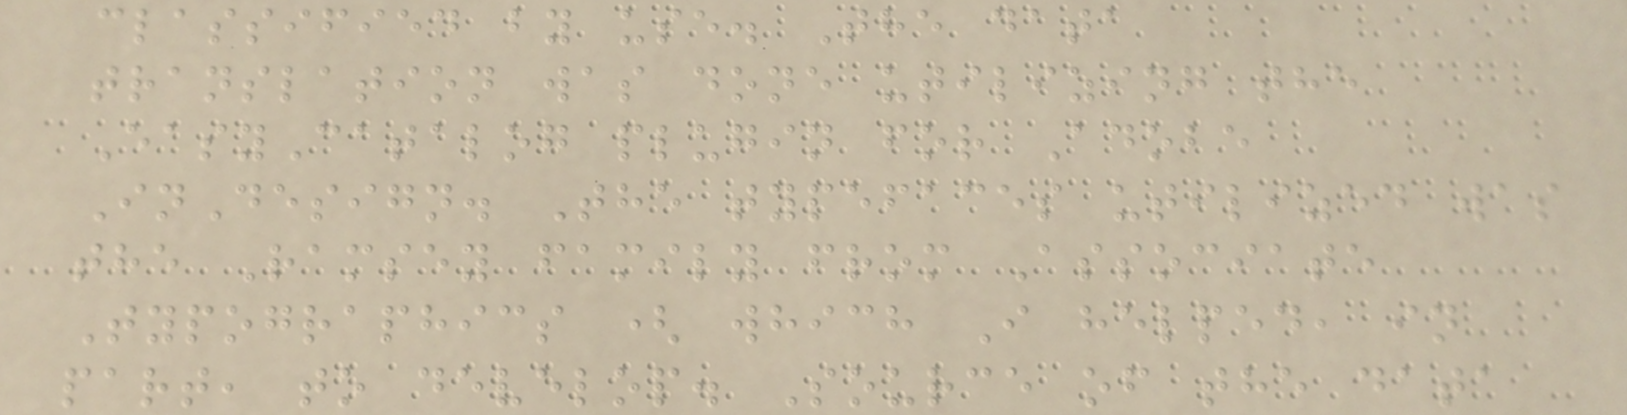classified by use. The data
translation was done utilizing the
EasyCatalog plugin for Adobe
InDesign. The typefaces utilized was
the Ramsey family from Associate
Typographics ( which I helped, in
part, to develop. Source of the data
